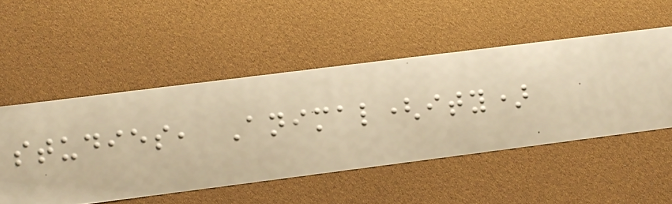studies, Animal(ity)
